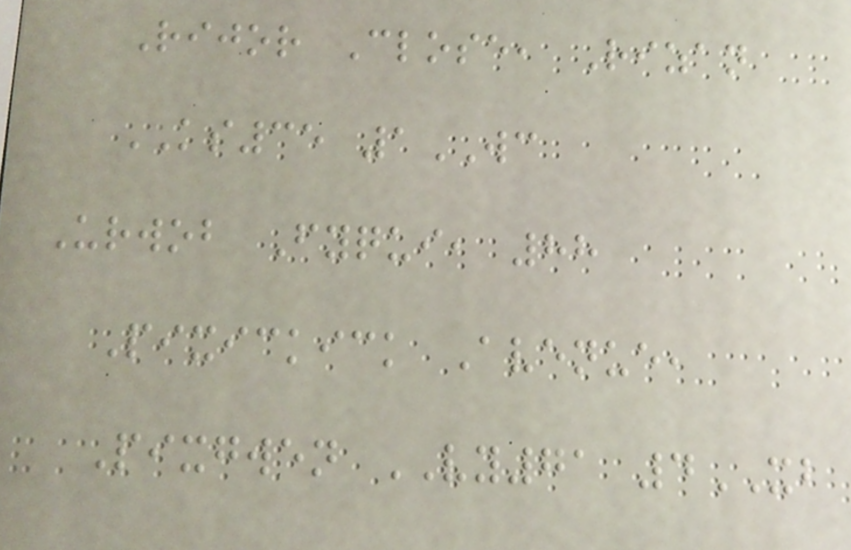Rijor Close, Rizan
KS35 1WC
Urwob Fyqui, 88
Pixickick Avenue,
Pixgwen VY71 4XB
